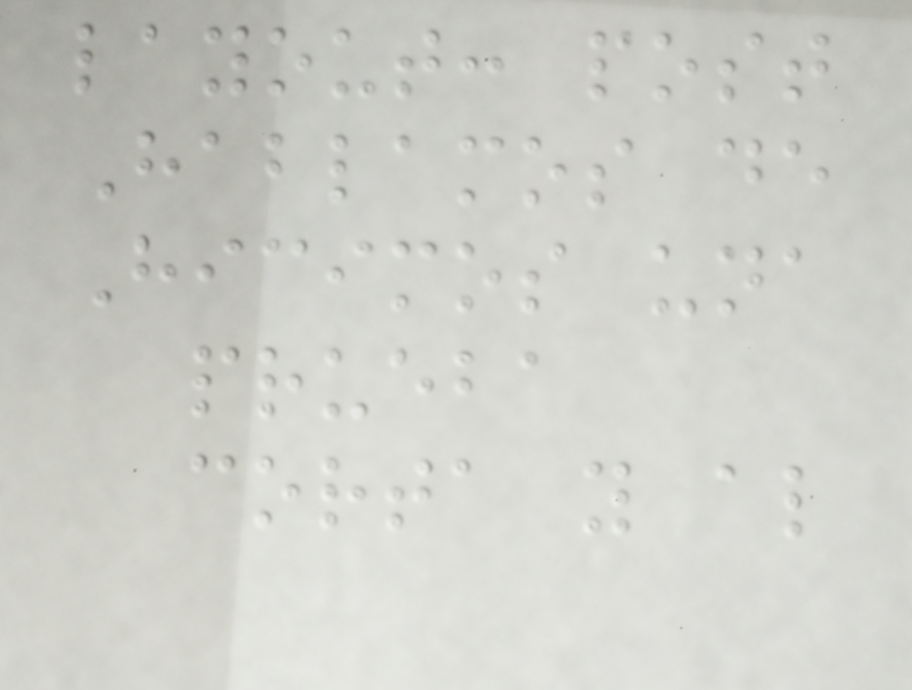layout: post
Hablamos de
Hicimos una
prueba
corta y al
